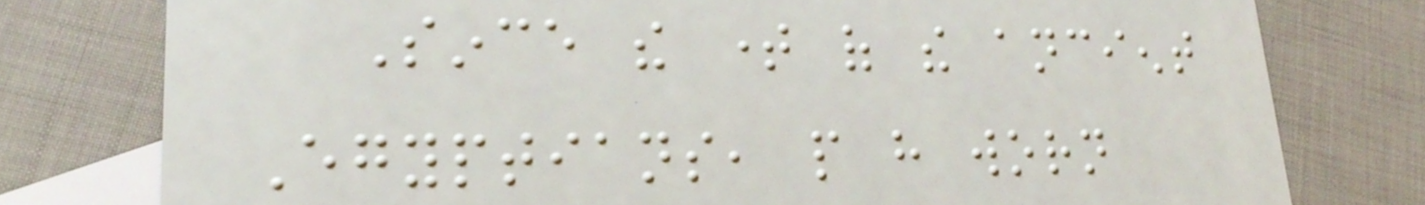Since the time of the ancient
Egyptians, people have worn
